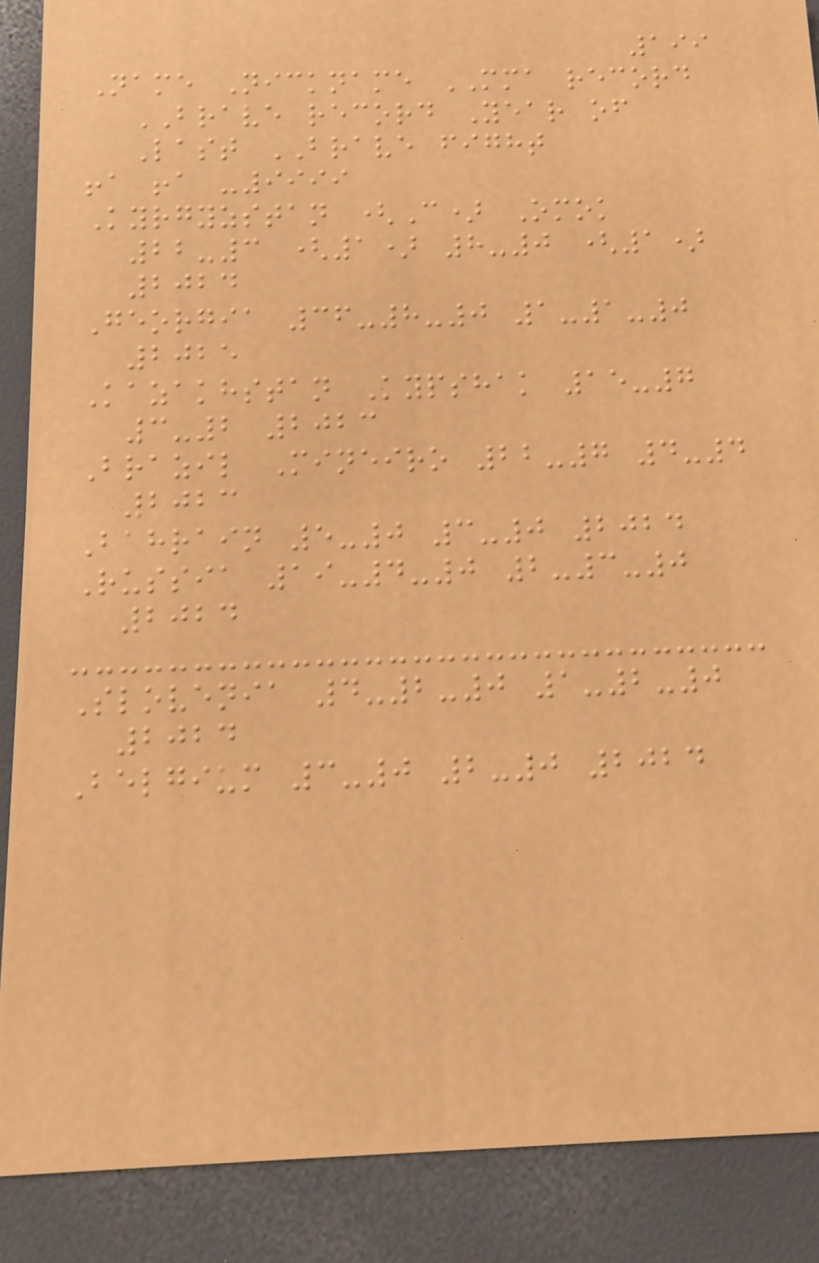199
Name Nickname MMA record
BRAVE record Year of
Last BRAVE fight
!a !a -9999
Kyrgyzstan (C) Omok
22-3 (1) 8-0 (1)
2024
Georgia 36-8-0 1-1-0
2025
Kazakhstan Kypshak 15-7
3-2 2023
Brazil Mineiro 22-7 4-4
2023
Bahrain 5-0 3-0 2024
Russia 19-4-0 2-3-0
2024
Slovenia 4-2-0 1-2-0
2024
Belgium 3-0 2-0 2024
